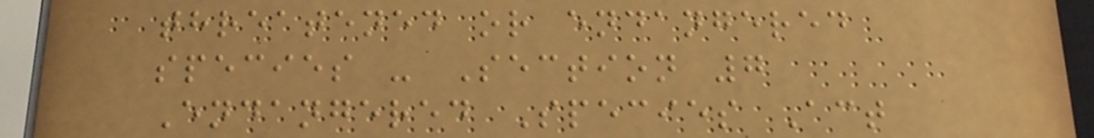threatened or endangered
species - Section 7
Endangered Species Act
